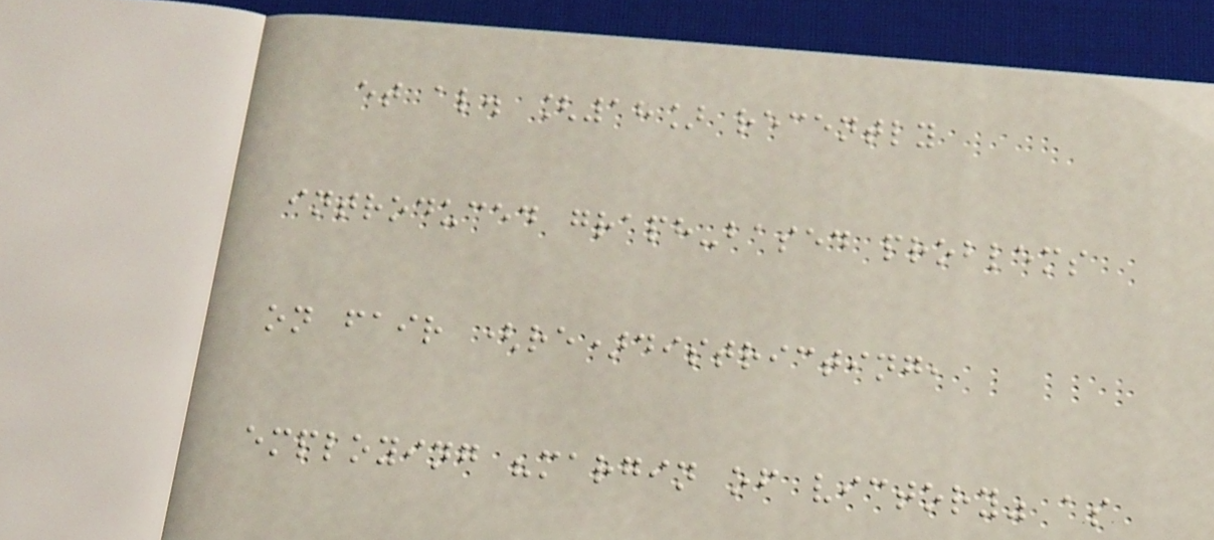et al. [18] recently
introduced graph-based problems
on fair (re)districting,
employing "margin of victory" as
